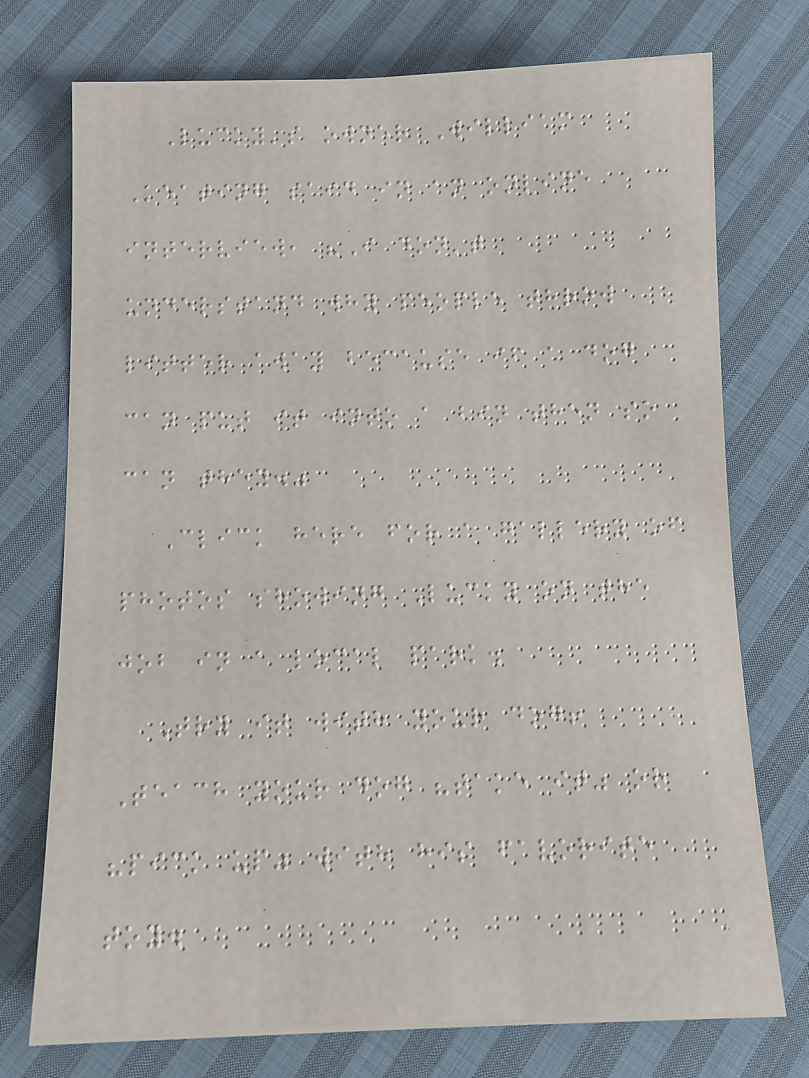Lucky's owner William
Keating said in an online
interview, "I don't
understand why people throw
litter away because if a dog
can put it into a bin then so
can they."
Click here for a gallery of
photos showing Lucky on the
job in a local park.
Try it with your dog!
Teach your dog "take it" or
"pick up" with his favorite
toy.
